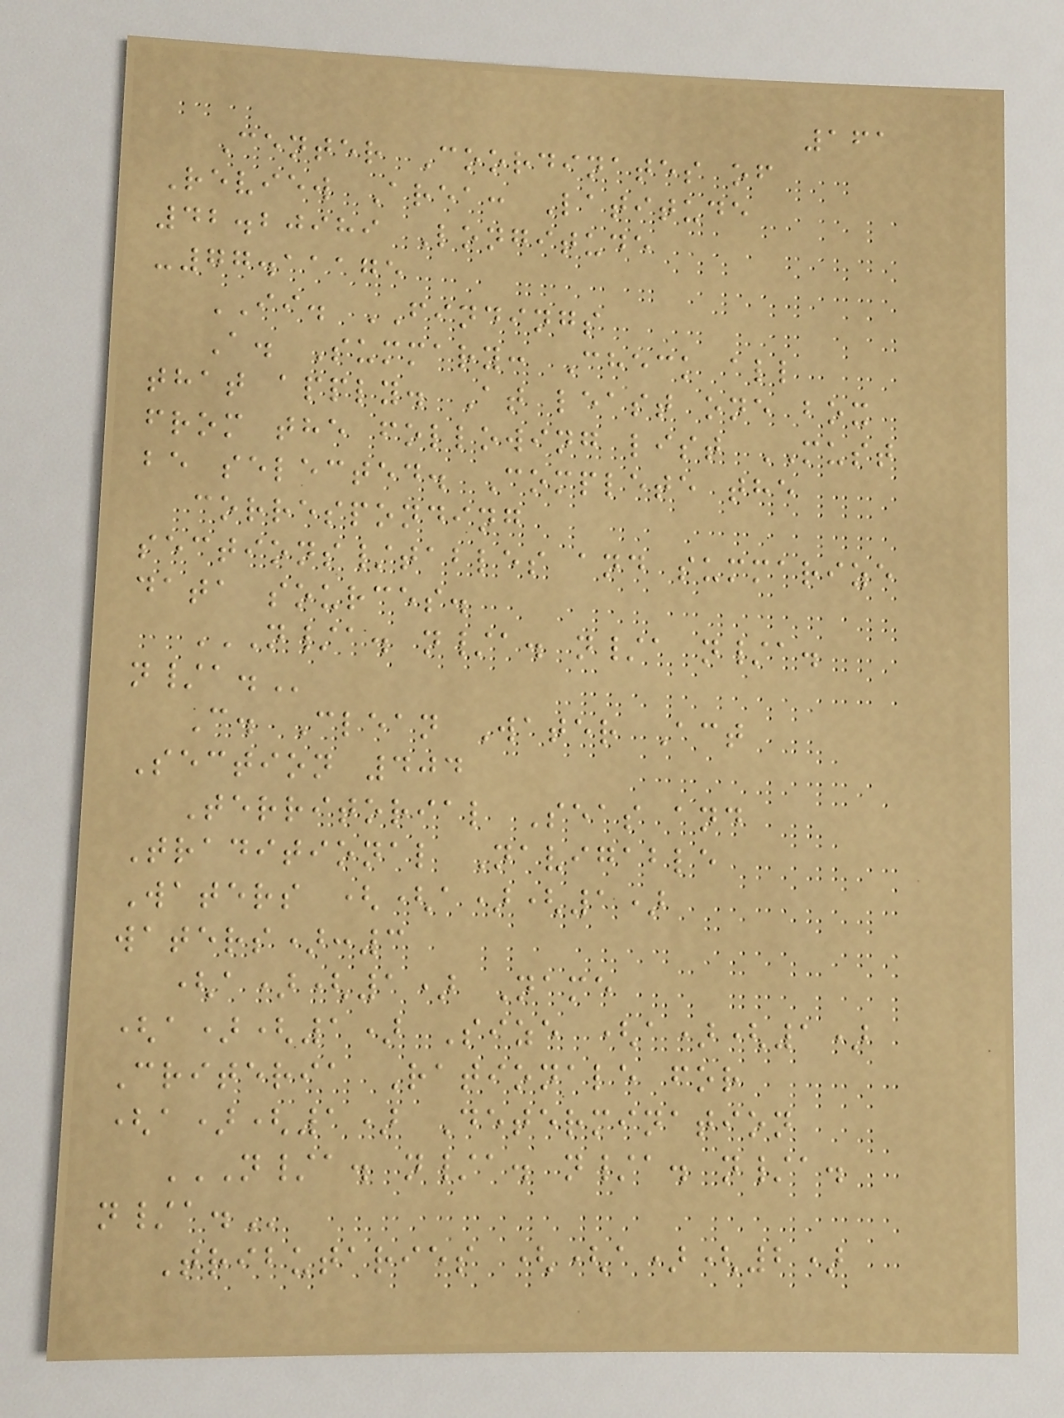161
Center Coordinates of
Review Area: Latitude
42.20989 Longitude
-77.11175
II. FINDINGS
A. Summary: Check all
that apply. At least one box
from the following list MUST
be selected. Complete the
corresponding
sections/tables and summarize
data sources.
N/A. N/A. N/A N/A.
N/A.
C. Clean Water Act
Section 404
Territorial Seas and
Traditional Navigable
Waters ((a)(1)
waters):3
(a)(1) Name
(a)(1) Size (a)(1)
Criteria Rationale for
(a)(1) Determination
N/A. N/A. N/A. N/A.
N/A.
Tributaries ((a)(2)
